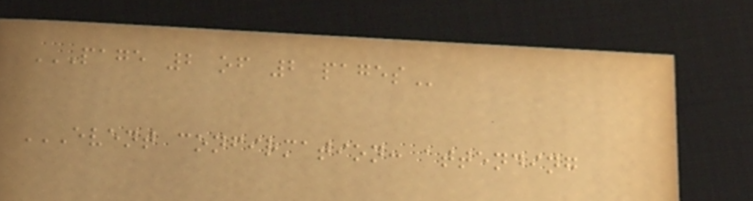PAGE 2 OF 2 PAGES
EVENT CONFIRMATION: ATTENDING
